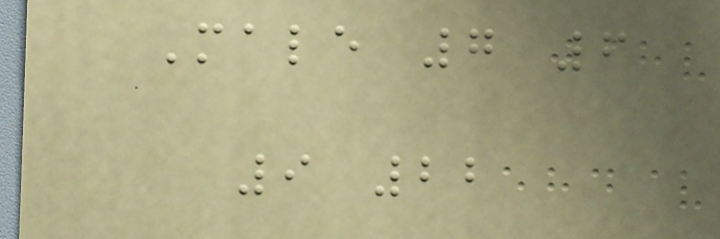Male 7 6
9 22
